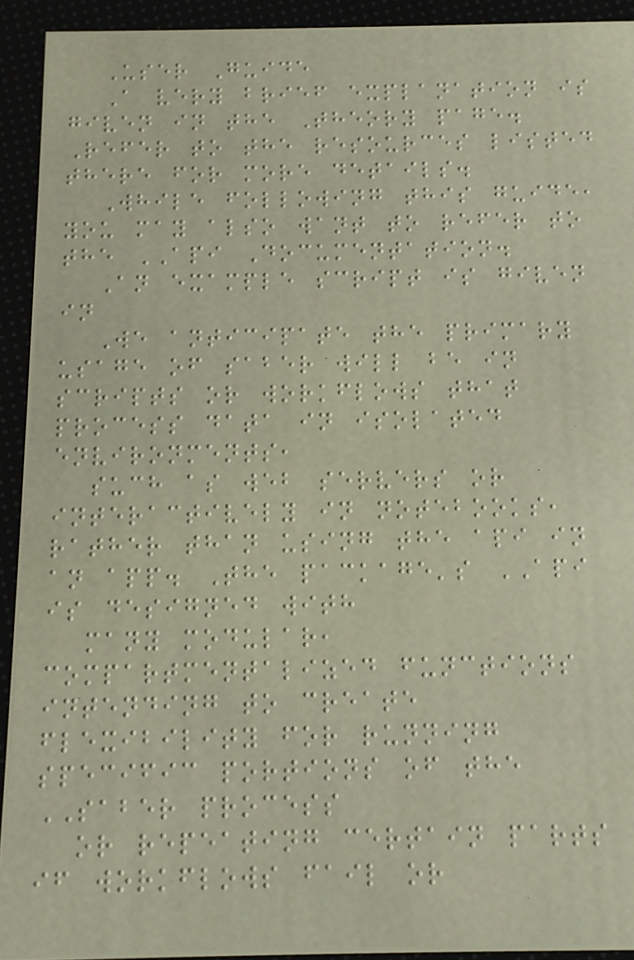User Guide
A very brief explanation is
given in the Theory page.
Refer to the resources listed
there for more details.
While following this guide,
you may also want to refer to
the API Documentation.
An example script is given
in
We anticipate the primary
usage of saber will be in
scripts or workflows that
process data in isolated
environments,
such as web servers or
interactively in notebooks,
rather than using the api in
an app. The package's API
is designed with
many modular,
compartmentalized functions
intending to create
flexibility for running
specific portions of the
SABER process
or repeating certain parts
if workflows fail or
